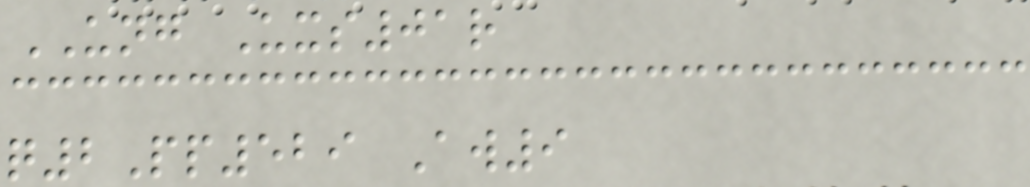UNG Uxs01r
q2Pp529 Aw9
